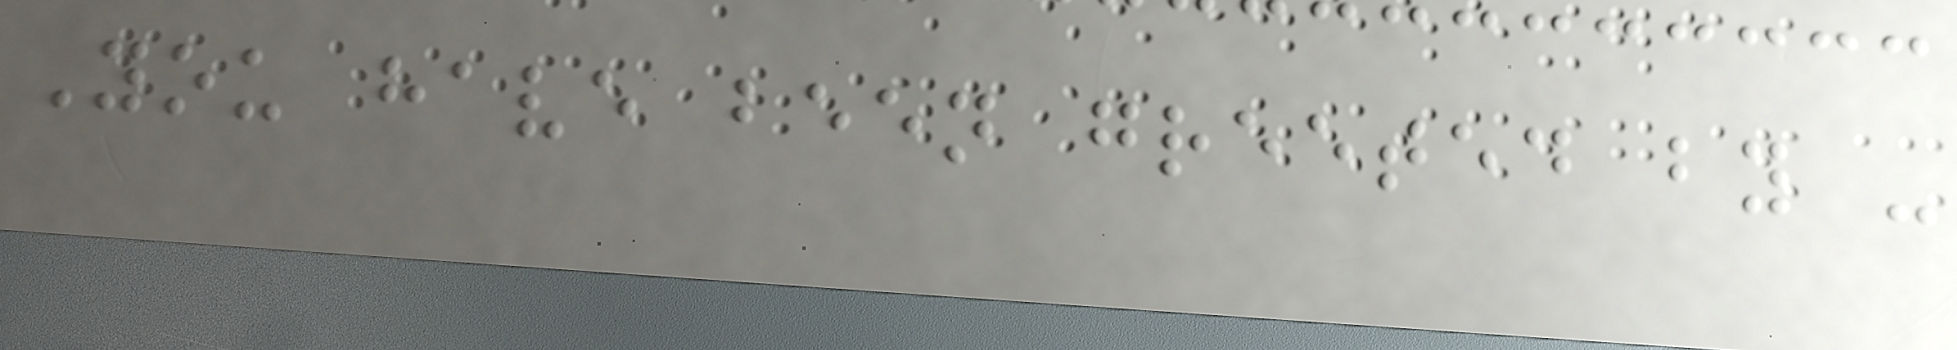You have been greeted by -
